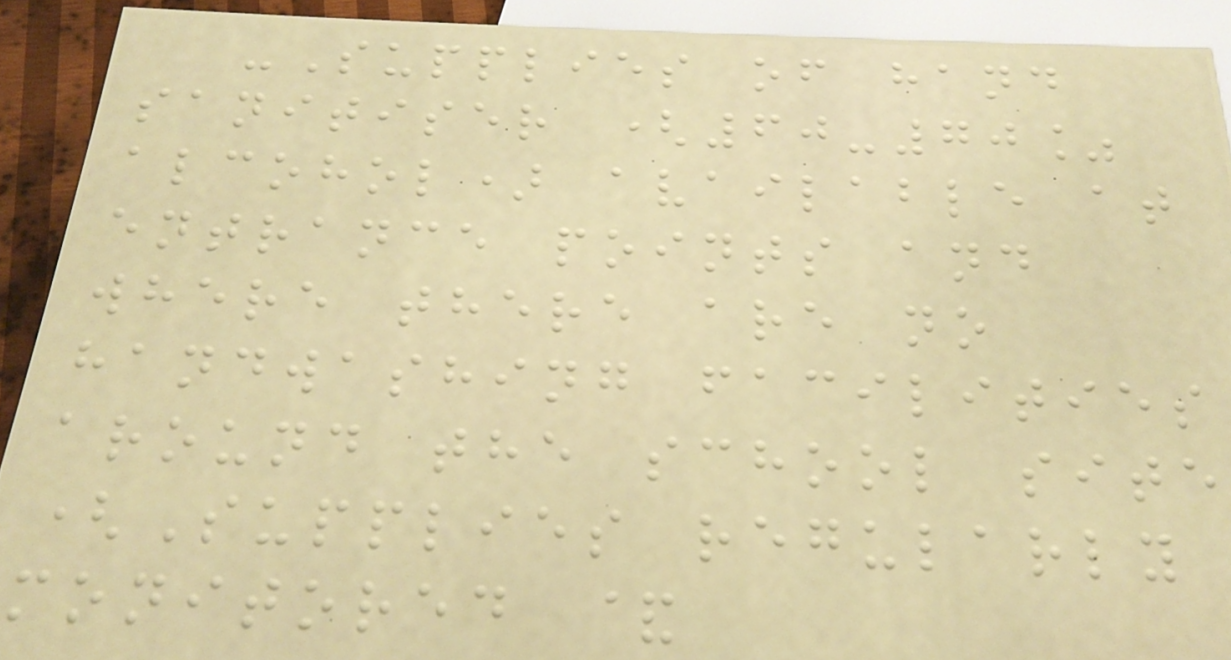-Supplies of hand
sanitiser (60-70%
alcohol) available at
entrance points and
where there are no
handwashing facilities
around the school site
(Supplies regularly
monitored &
